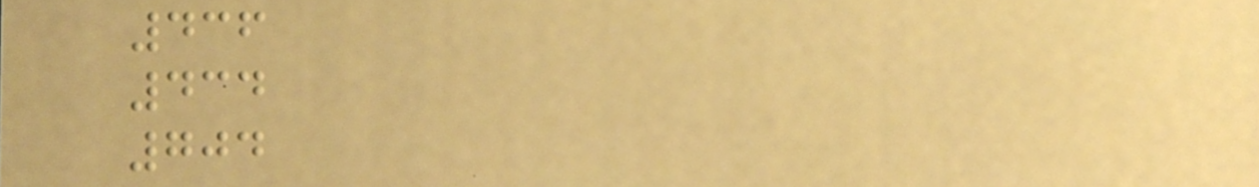436
434
704
